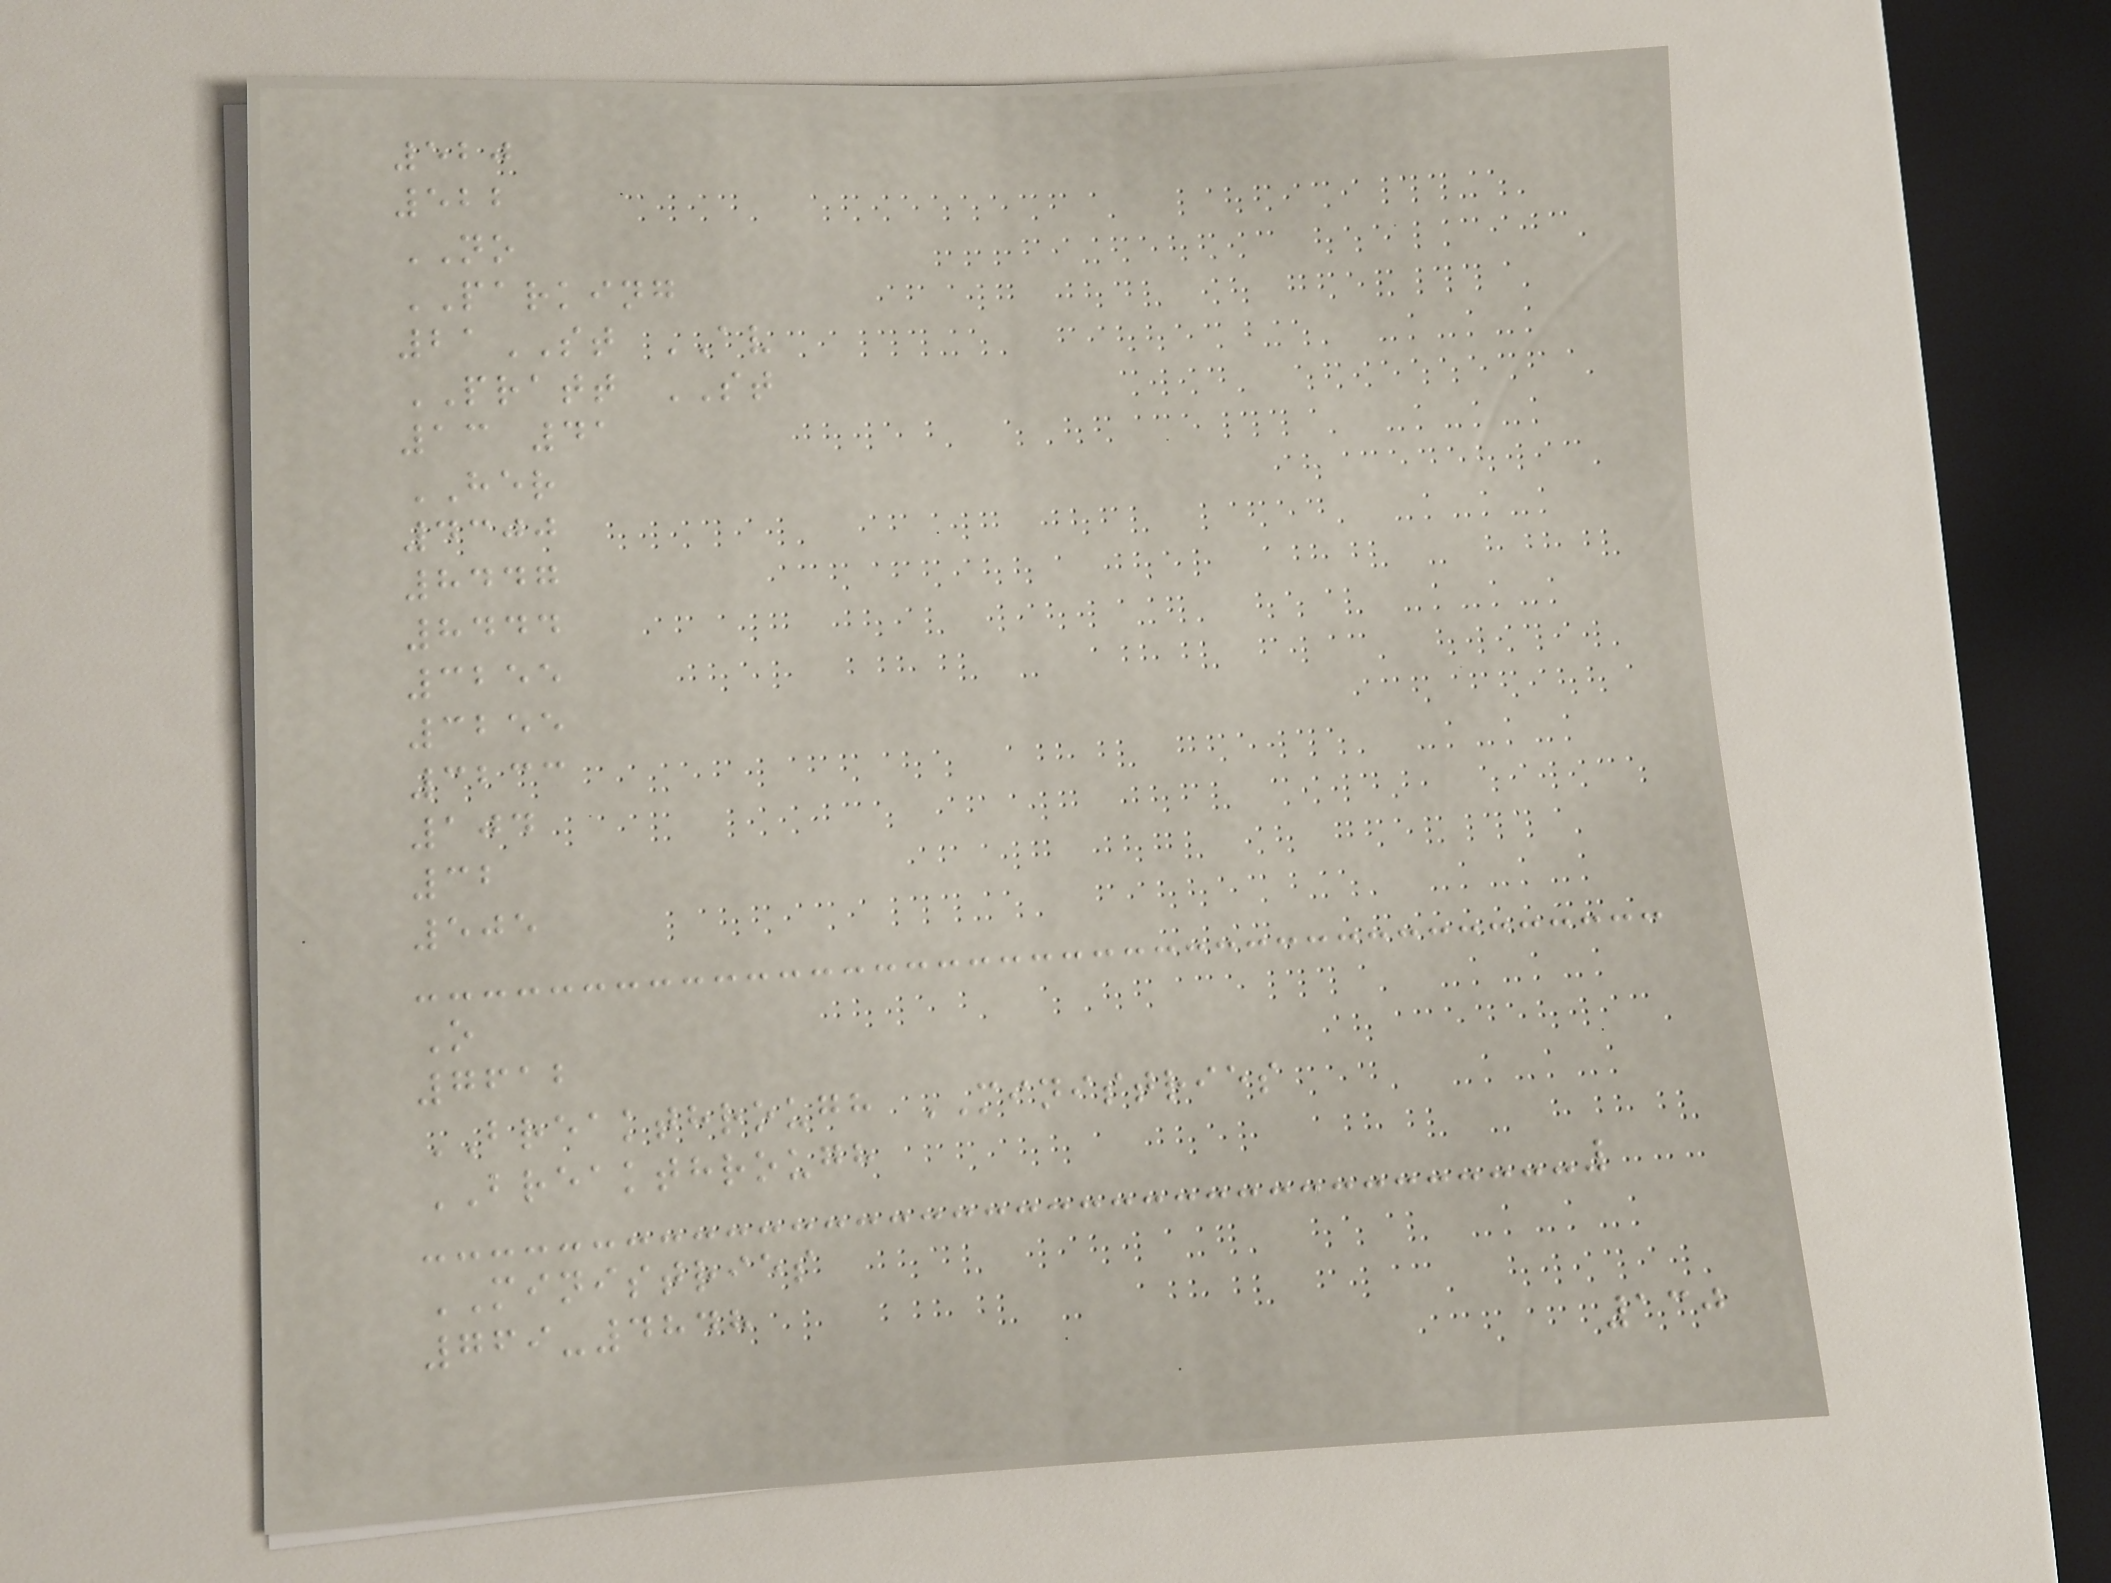520
522
NO
PARKING
21ST AV
PRATT ST
13 41
HER
4300
8447
8444
3255
3255
3233
104
32
505
O
7612
BREAKTHROUGH MINISTRIES
BREAKTHROUGH
MINISTRIES
769-4848
130
